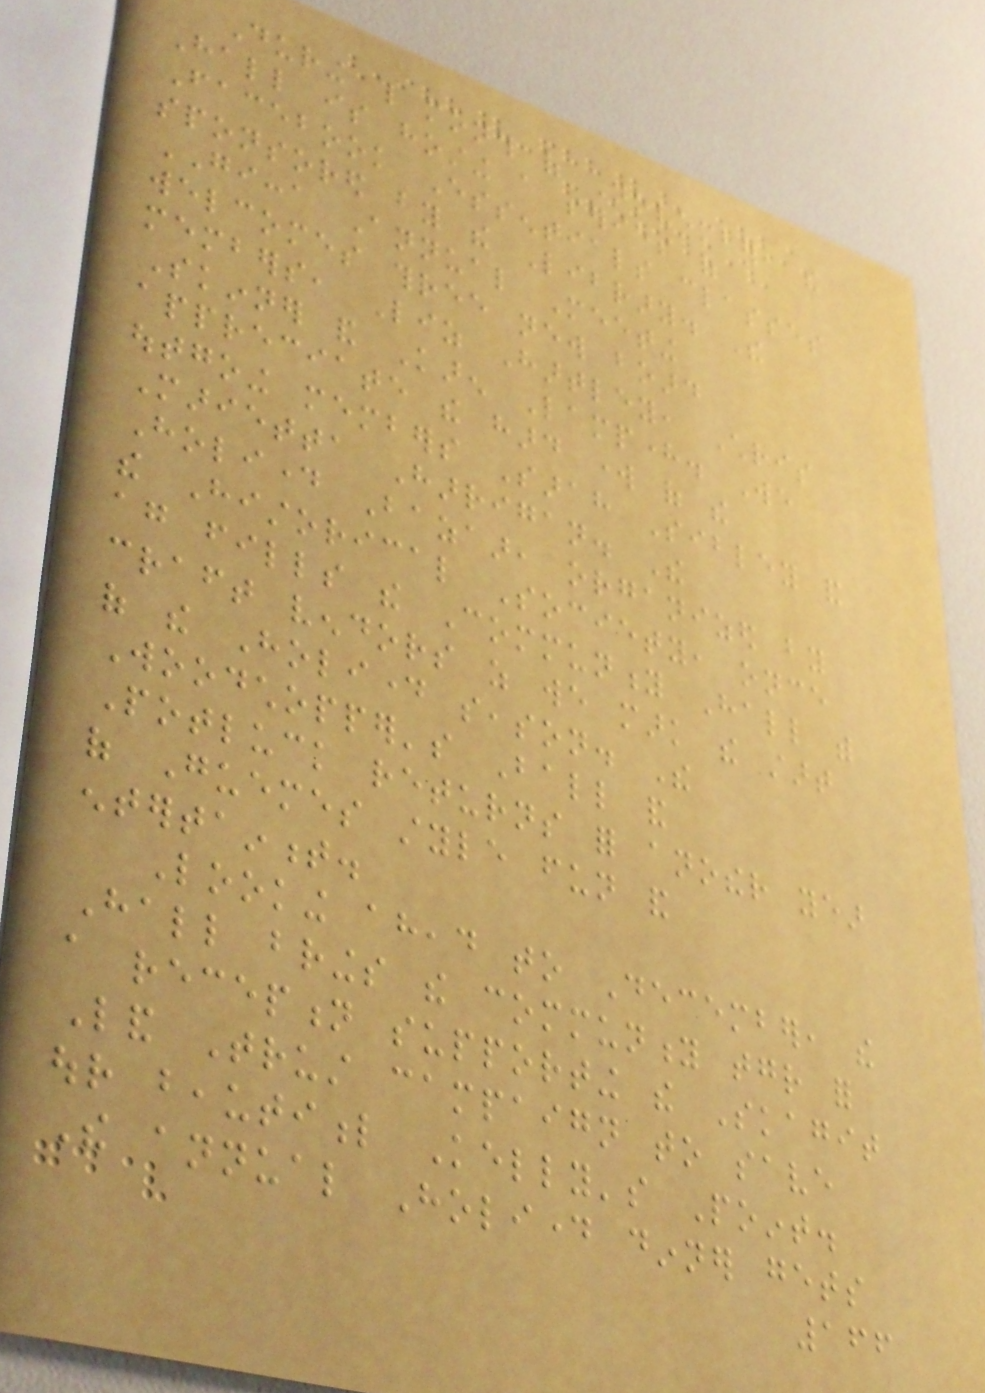During this month of November, the
Hall is hosting a series of
Facebook Essentials classes
sponsored by the Library. The
GICCA Annual Meeting
welcomes three new board
members, Liz Hartley, Chris
Skinner and Karen Lamphere. We
appreciate the hard work of the
outgoing members Sarah Sibley and
Marietta Harrigan. The
Holiday Bazaar, organized by
the Historical Society, once
again fills the Community Hall with
craft vendors as we mark the start
of the Holiday season. The
Woodchopper's Ball and
Potluck returns for another year
of Guemes style fun and
entertainment.
Looking ahead to December, the
Hall brings the community together for
a reception supporting the Skagit
Land Trust campaign to save
our beautiful Kelly's Point.
The annual Holiday dinner gets
166
